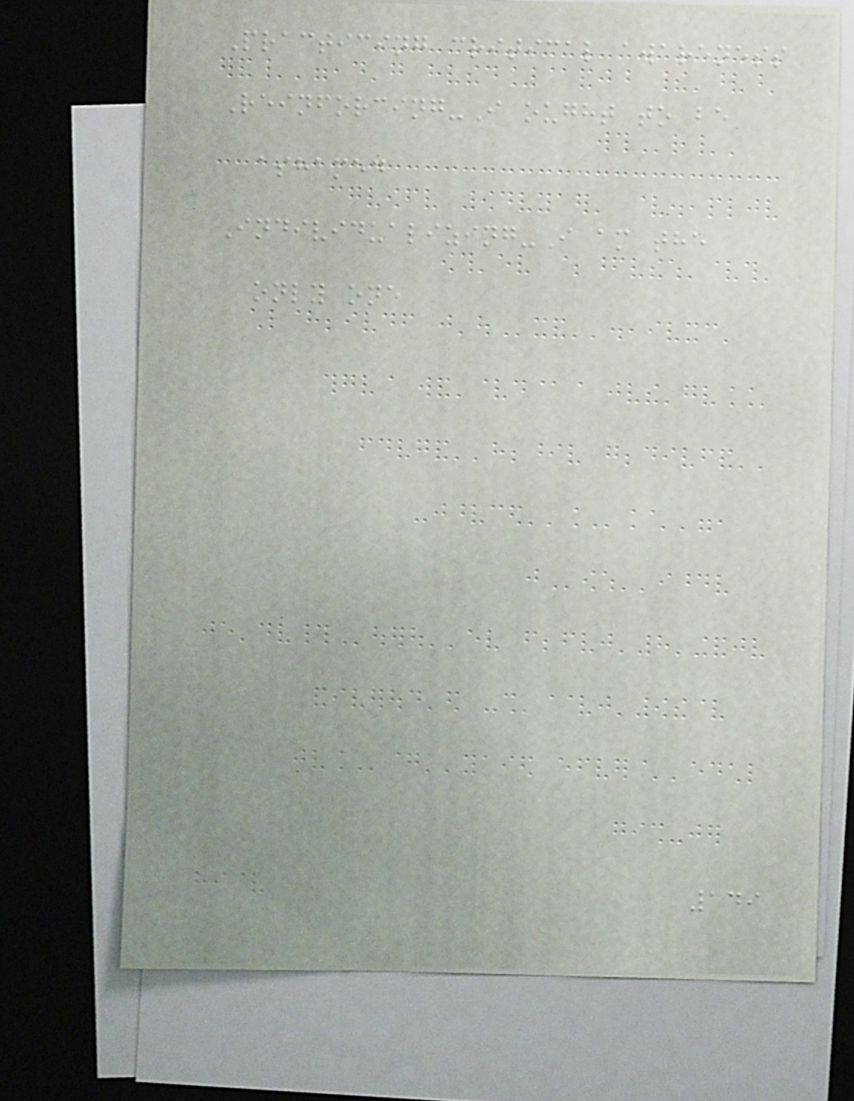Practicing critical awareness
Reinforcing-I ought to be
ashamed
Individualizing-I am the
only one
149
